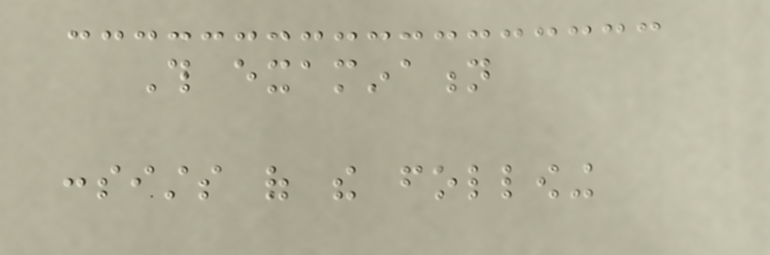This examination
consists of the following
